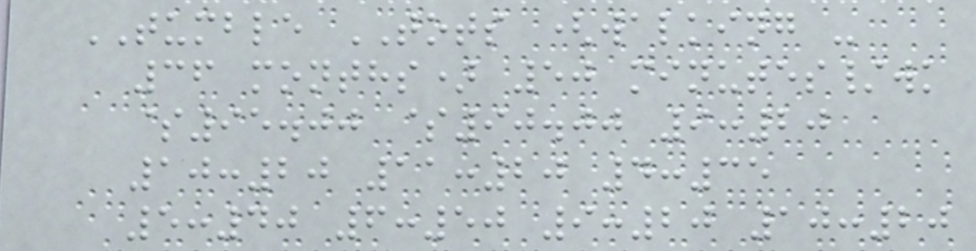TUMBLE TOTS (walking -
36 months) 50 minutes/wk
$95.00 $90.00 9:20
10:20 11:20 4:35
5:40 6:50 9:20 10:20
